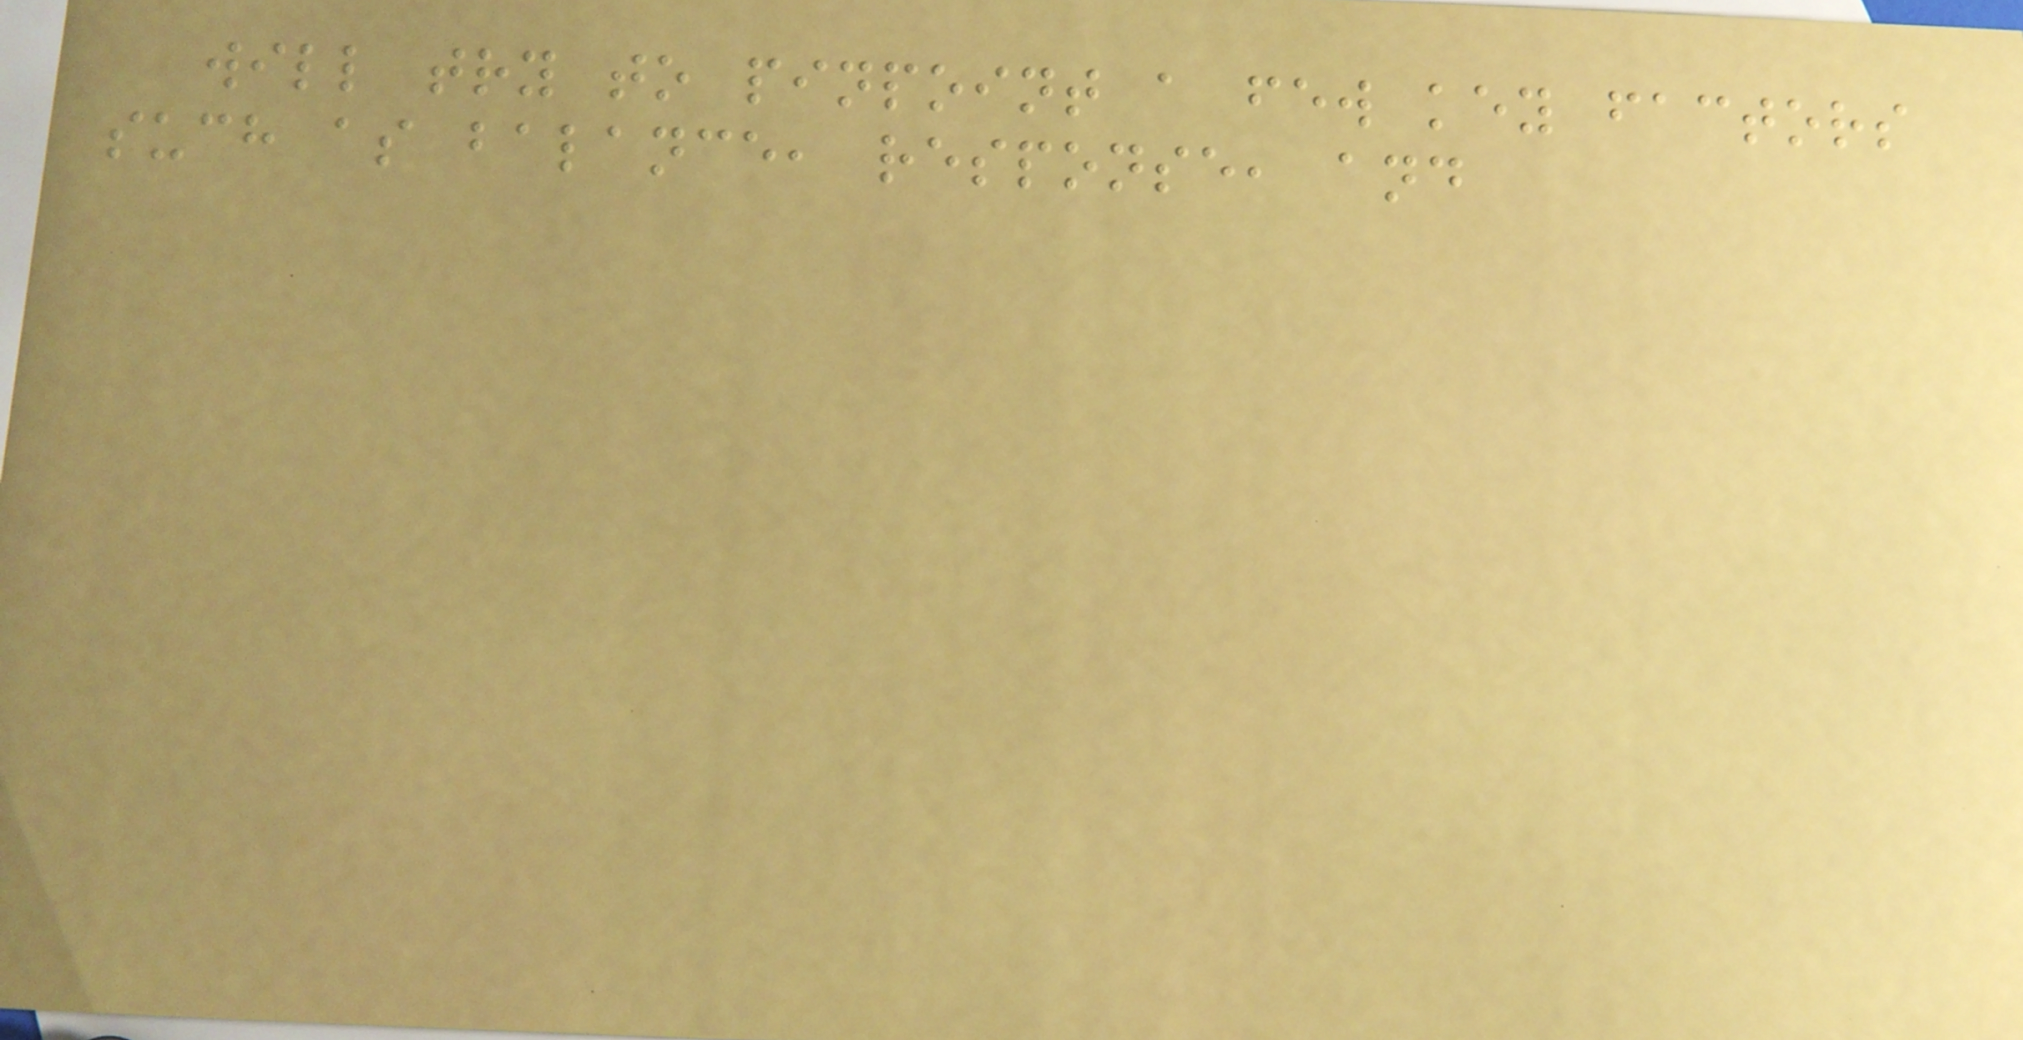will try to pinpoint a few key factors
such as balance, response, and
